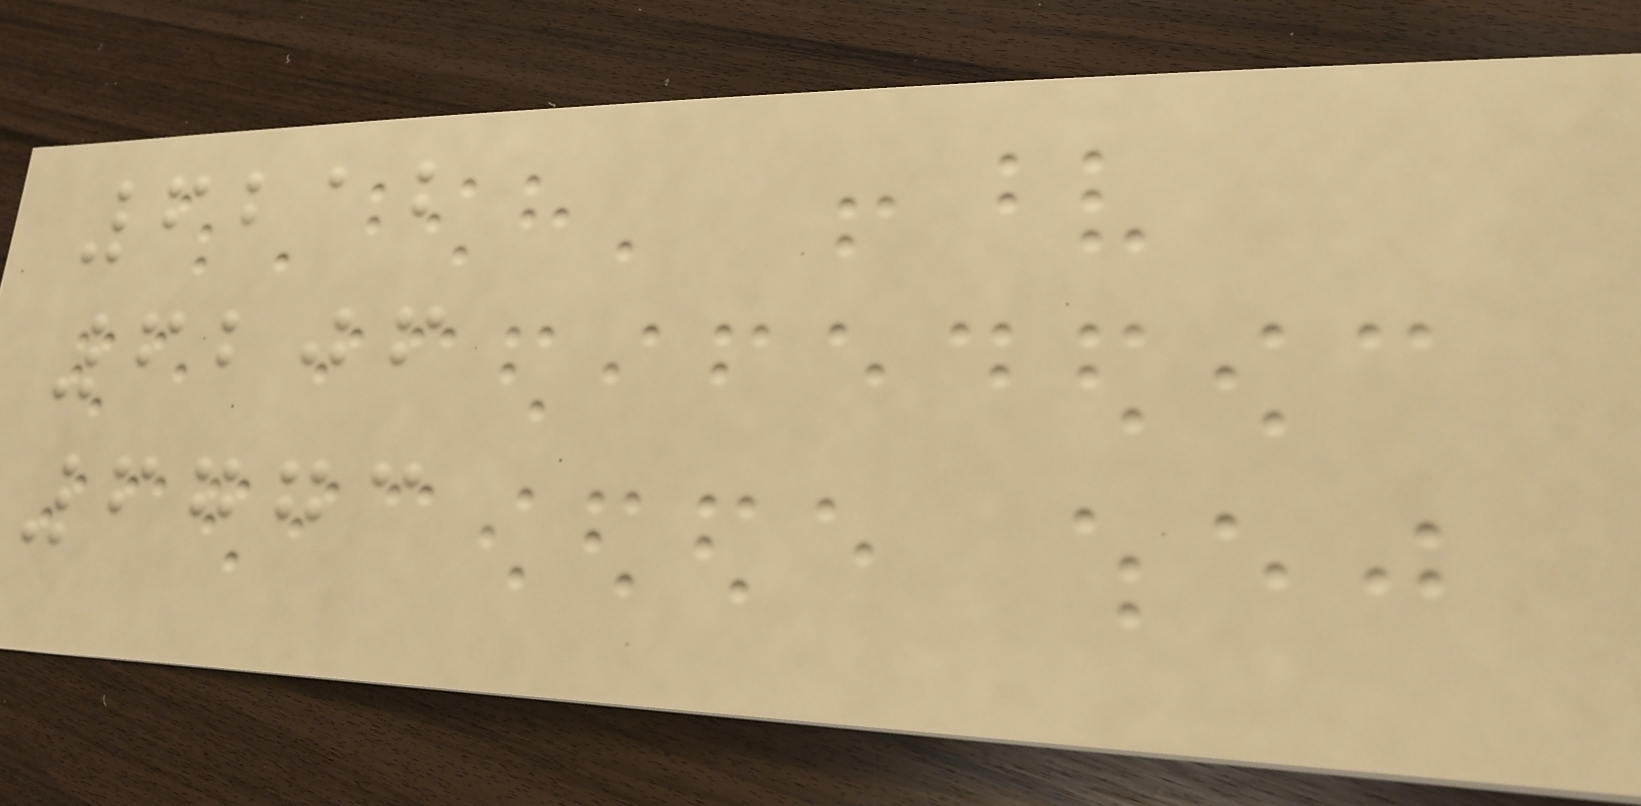6212
6206
6773
